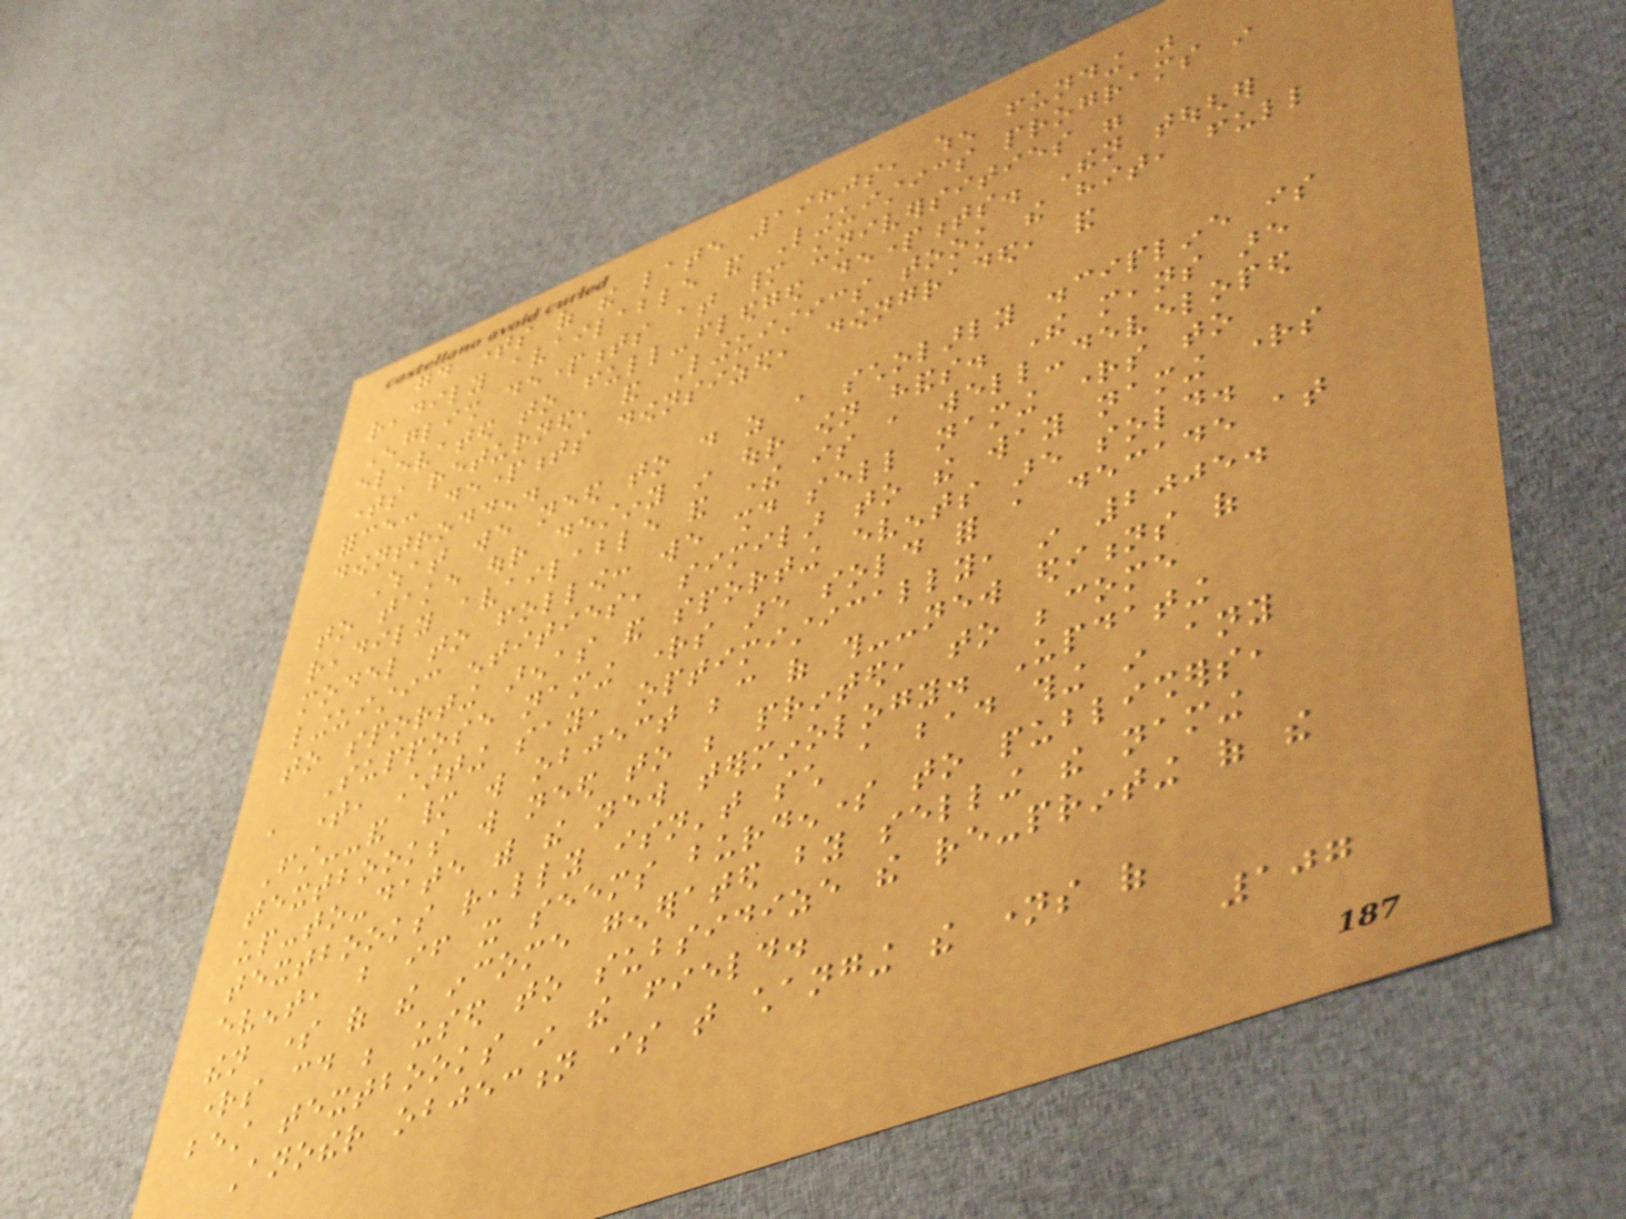good times of the late 1980s, when funding was
readily available and Linguistics programs in
English departments at many universities were
elevated to full-fledged departments. Then tougher
times returned, and Linguistics took the hit, full
force: departments downsized, downgraded, and
downtrodden.
What we need to do as a scholarly discipline is
to take our destiny in our own hands. The means are
readily available and there is a well-developed
model to follow: we should sell naming rights to
linguistic entities, similar to the way naming rights
to sporting arenas and sporting events are sold.
Suppose naming rights are sold for a decade at
a time, starting say, optimistically, in 2005.
First--and many will object because of this--new editions of
textbooks will need to be printed, to become
up-to-date with the new terminology. Updating
textbooks really isn't such a bad thing in any
event, but if it seems burdensome to publishers,
then some of the income generated by selling the naming
rights could be used to subsidize the re-printing of the
best textbooks in the field.
Another objection is that changing the names of
107
